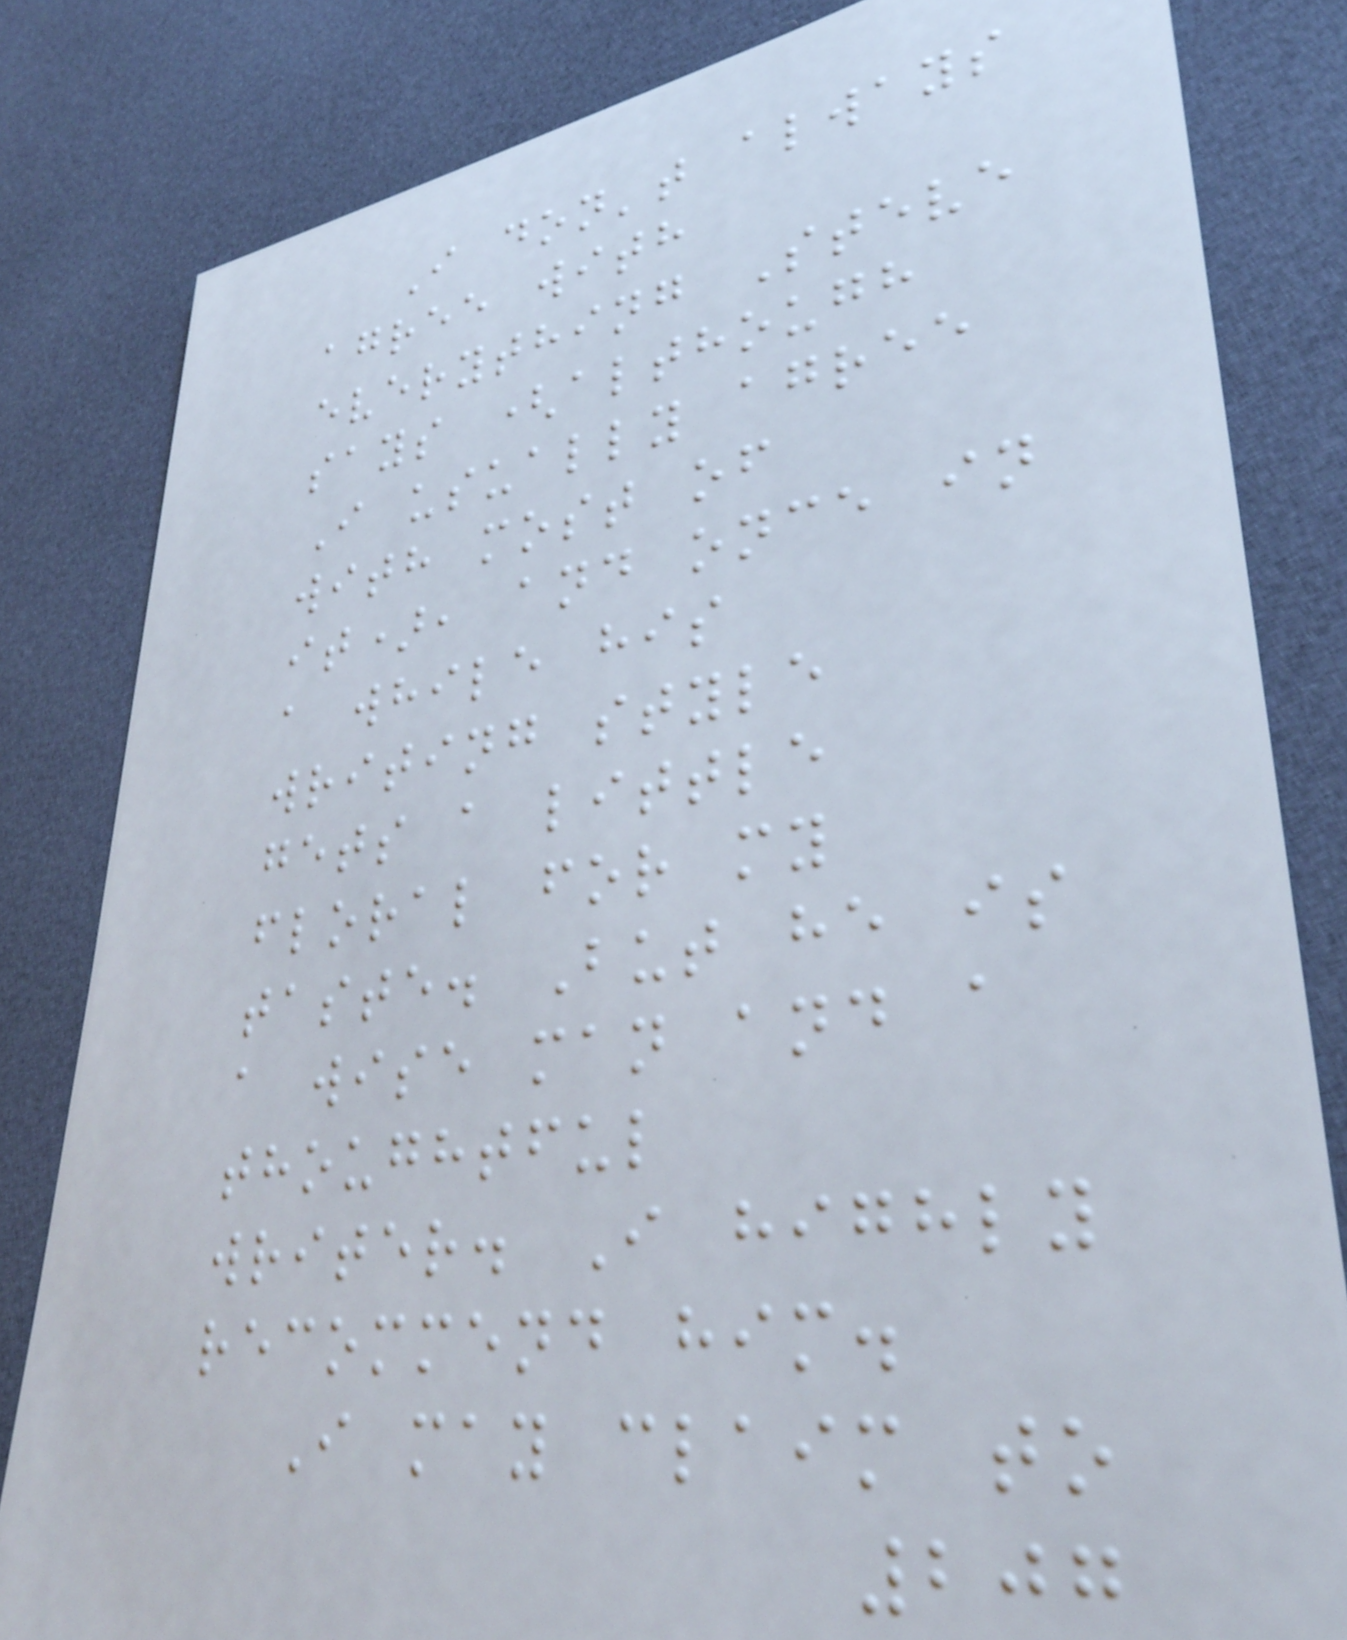I don't always
agree with
everything Steve
says (although
I usually agree
with most of
it), and once in
a while his
writing style
gets a little
floral for my
taste. But he is
a wise man and a
thoughtful
writer. I highly
recommend him.
I may claim to
207
